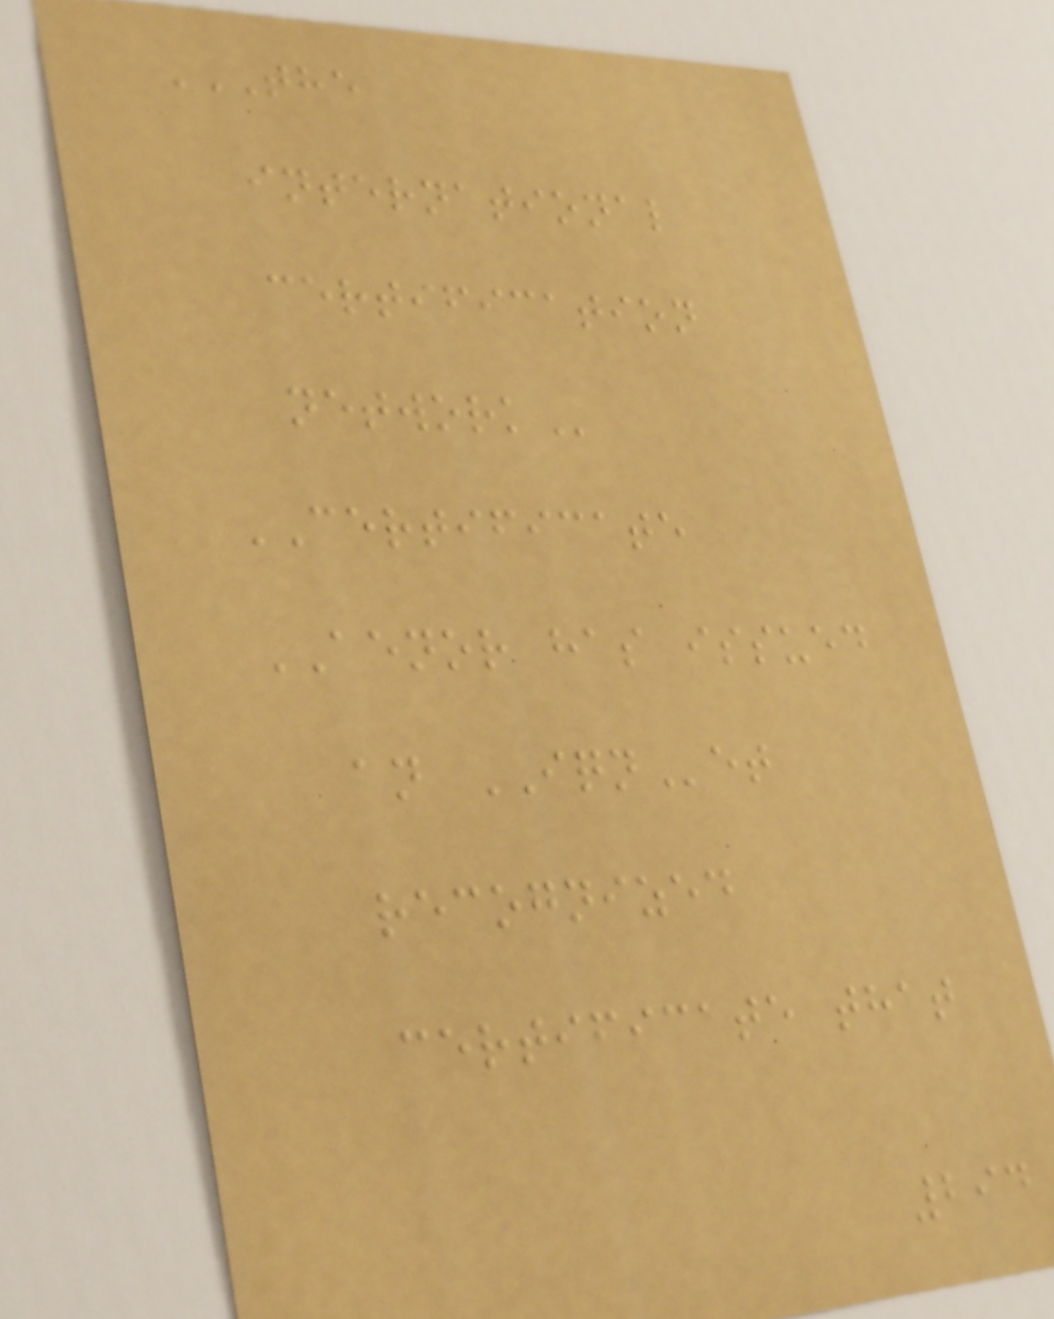THE
INTERNATIONAL
CERTIFICATION
NETWORK
CERTIFICATE
AENOR has issued
an IQNet
recognized
certificate that
294
